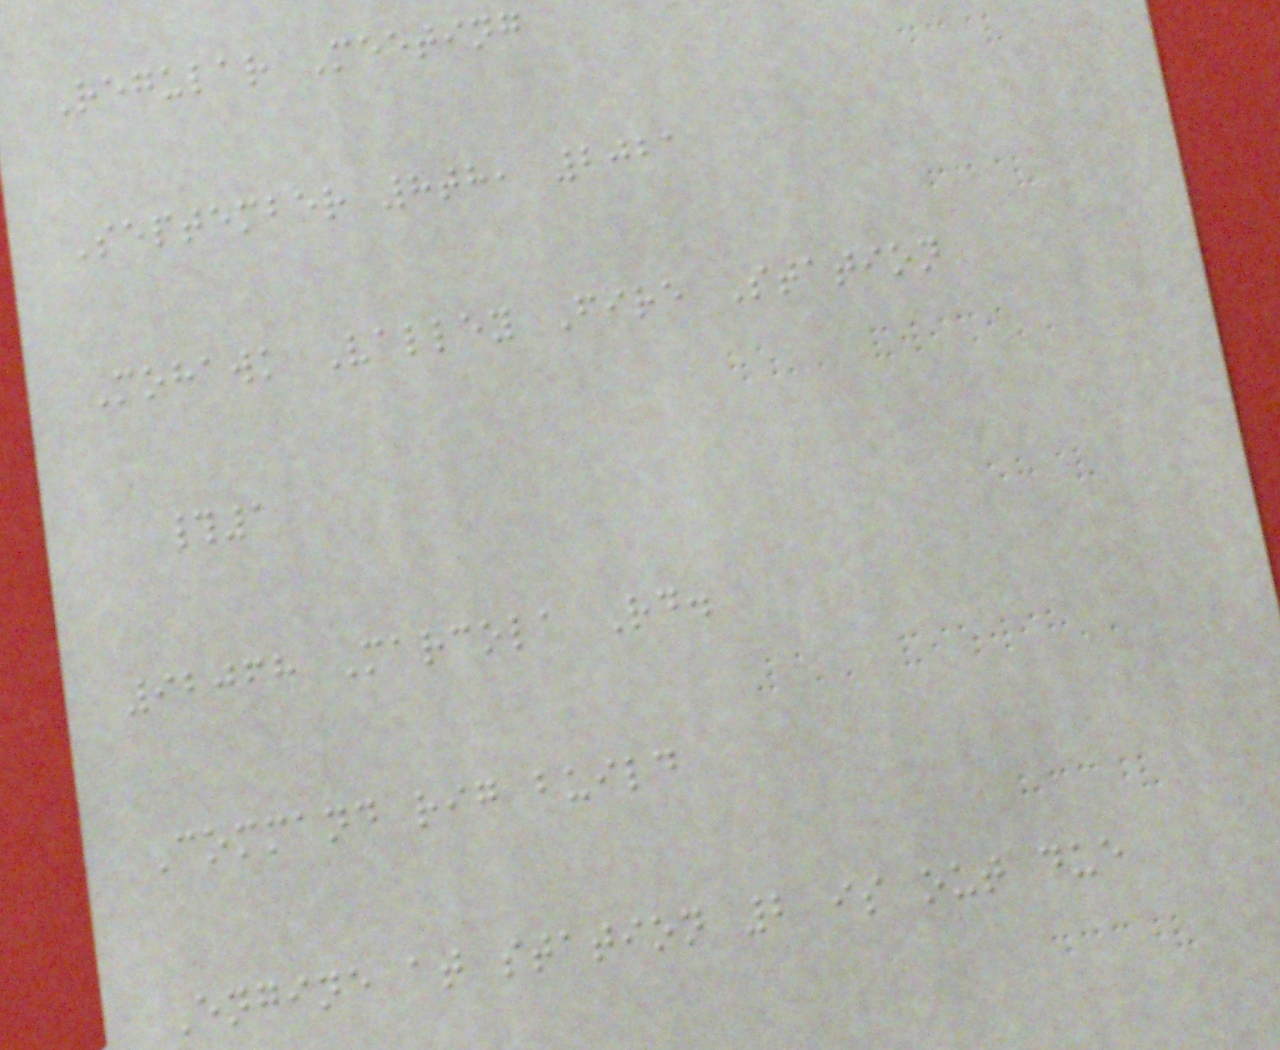Regular Meeting
September 8th, 2021
Mohawk Valley Fire Station
#1
92068 Marcola Rd.
Command rig build
Engine at station 2 is out due
